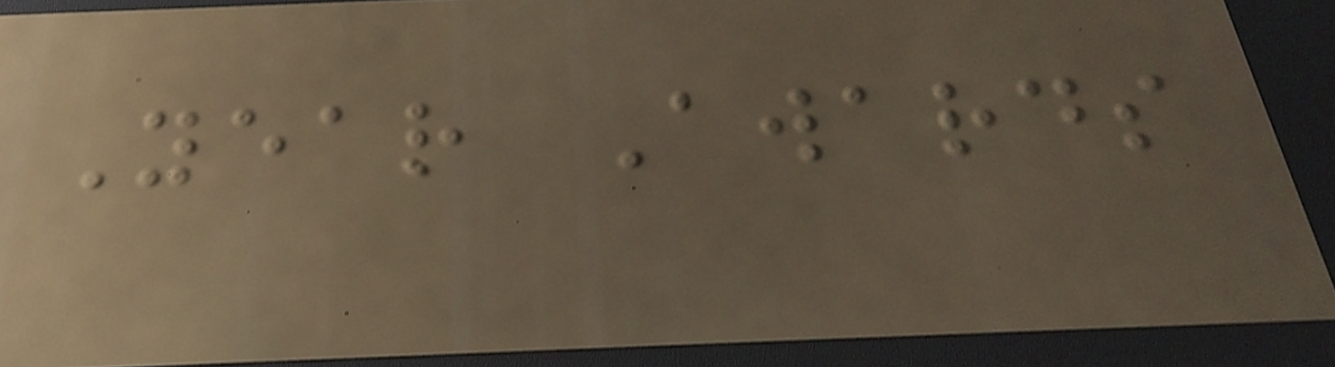Year Awards
